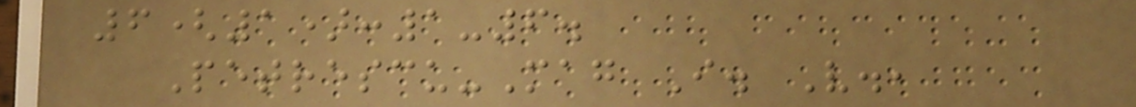6(1):1-6.
Petrescu-Mag I. V.,
